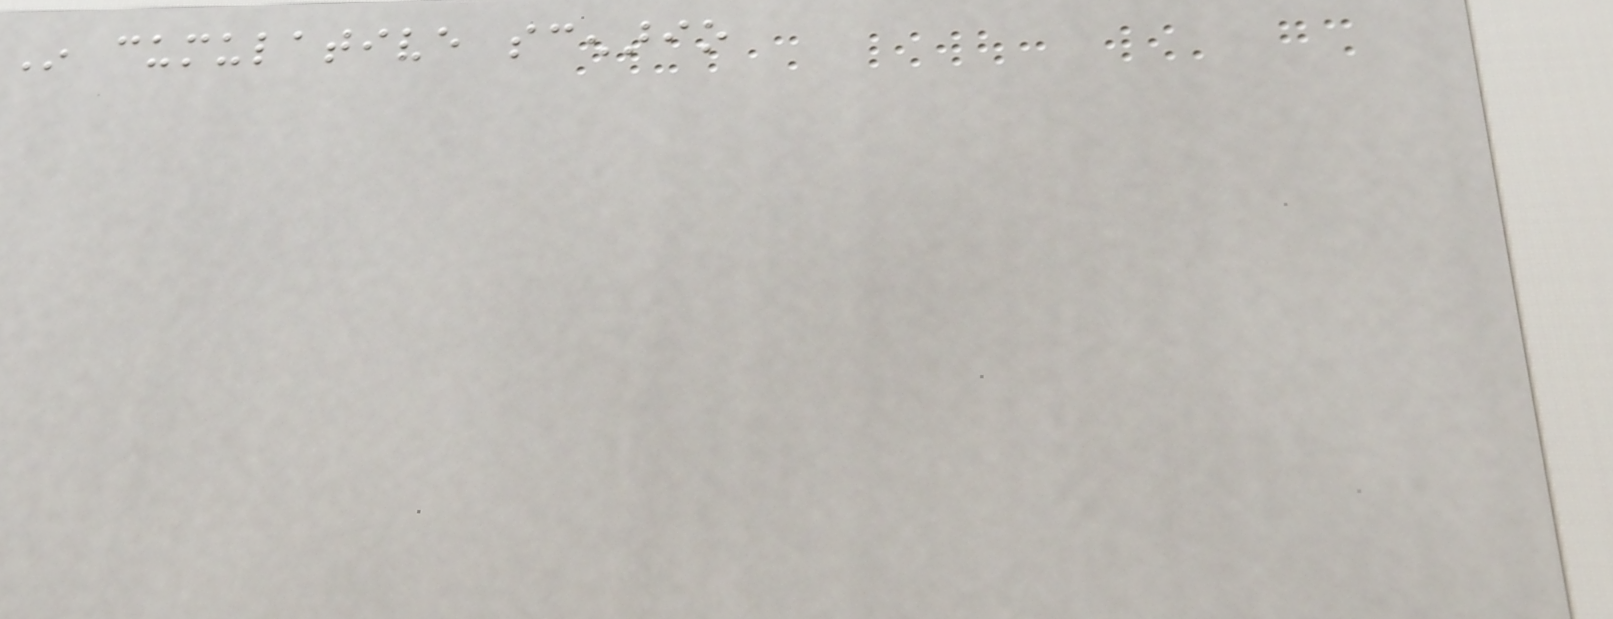In cumulative scenario
